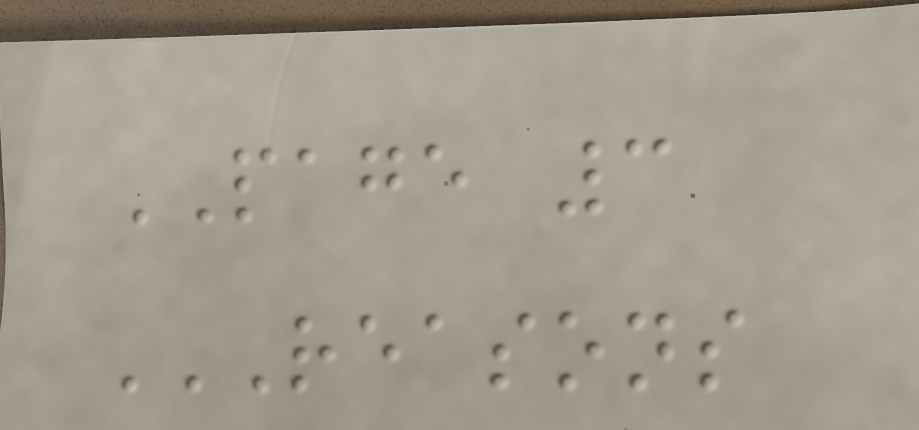PAGE 3
REASONS
